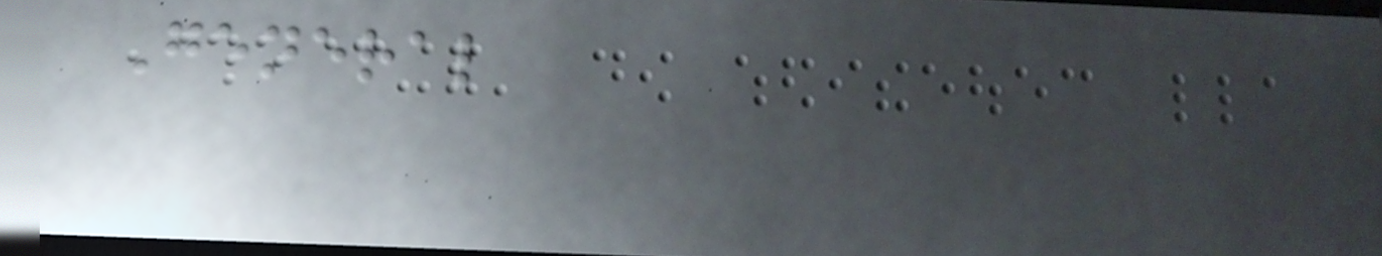General
